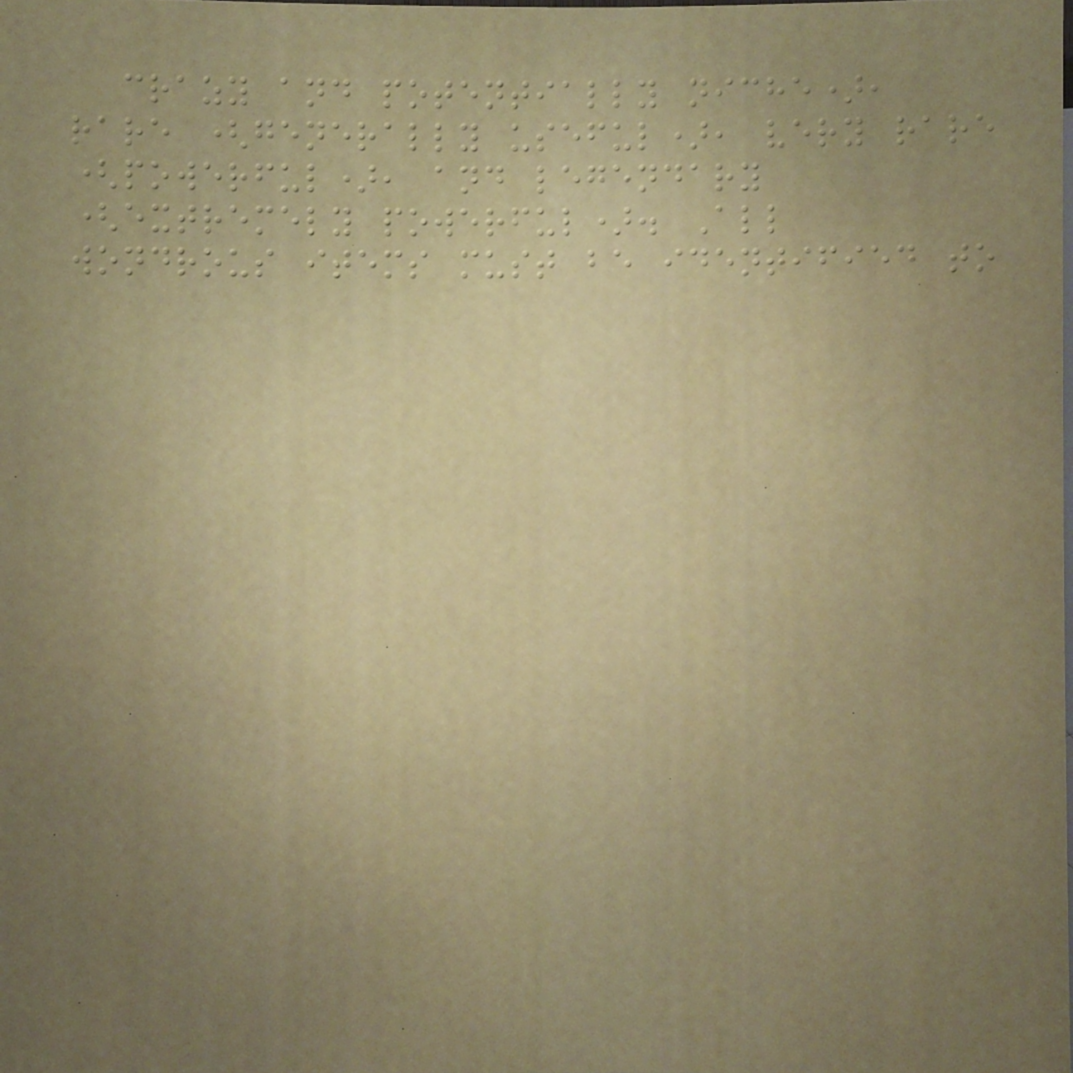crazy and potentially niche),
rare (generally useful), very rare
(powerful), and legendary
(extremely powerful). All
wondrous items must be identified to
